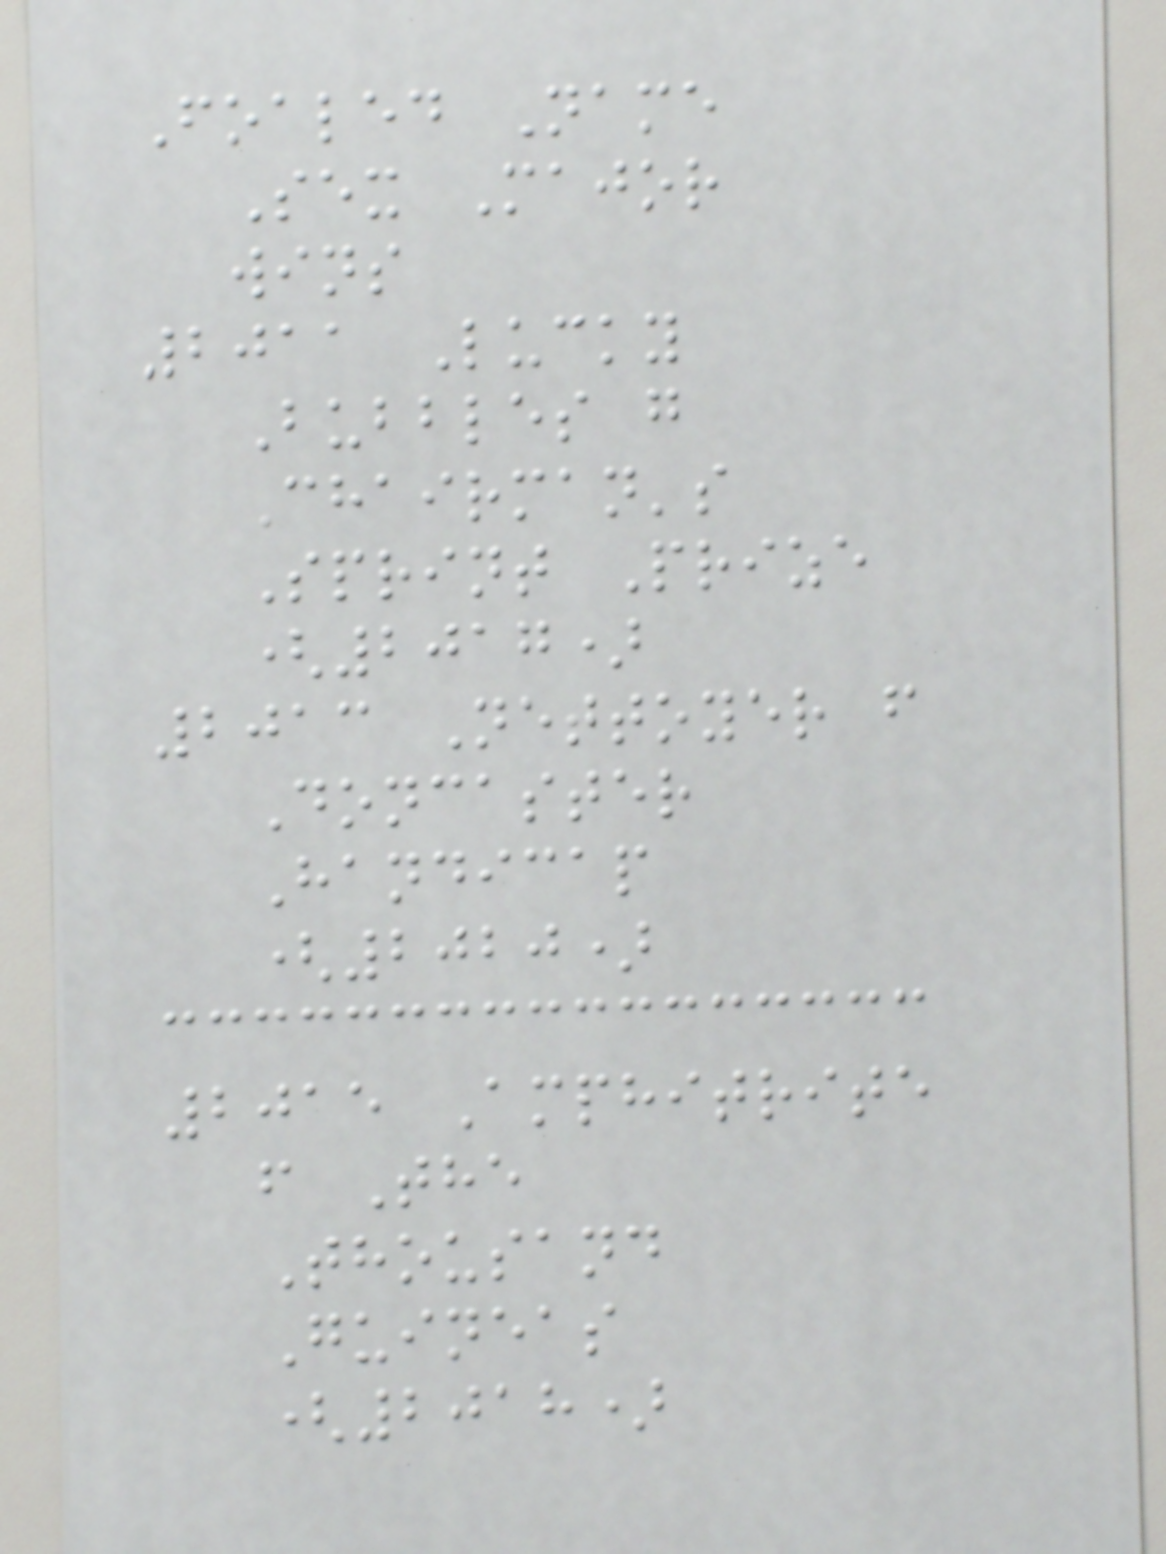Foaled Name
Sex Major
wins
2011 Lucky
Bubbles g
Chairman's
Sprint Prize
(2017)
2013 Nettoyer f
Doncaster
Handicap
(2020)
2015 Amphitrite
f The
Thousand
Guineas
(2018)
